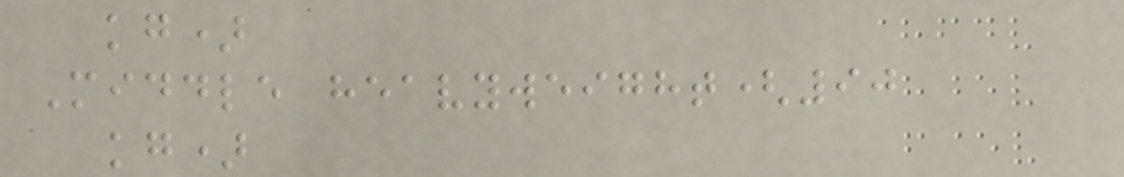kg)
Middle heavyweight(90
kg)
